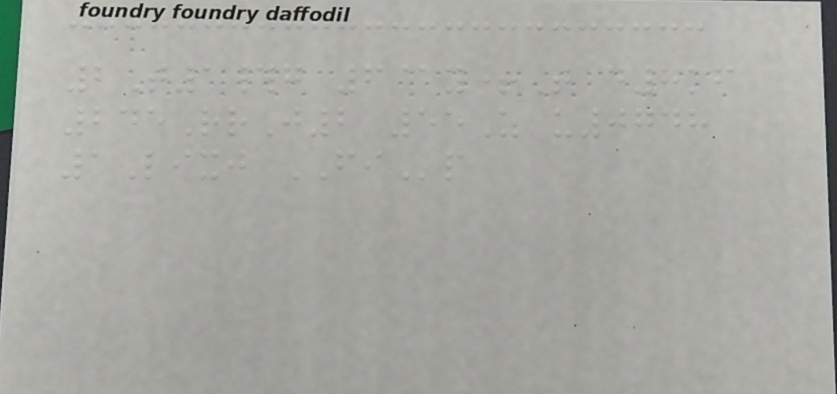2T1#g 6@y+T d8kf
245RrJ2 55Z u0748
1Lixj FIp
